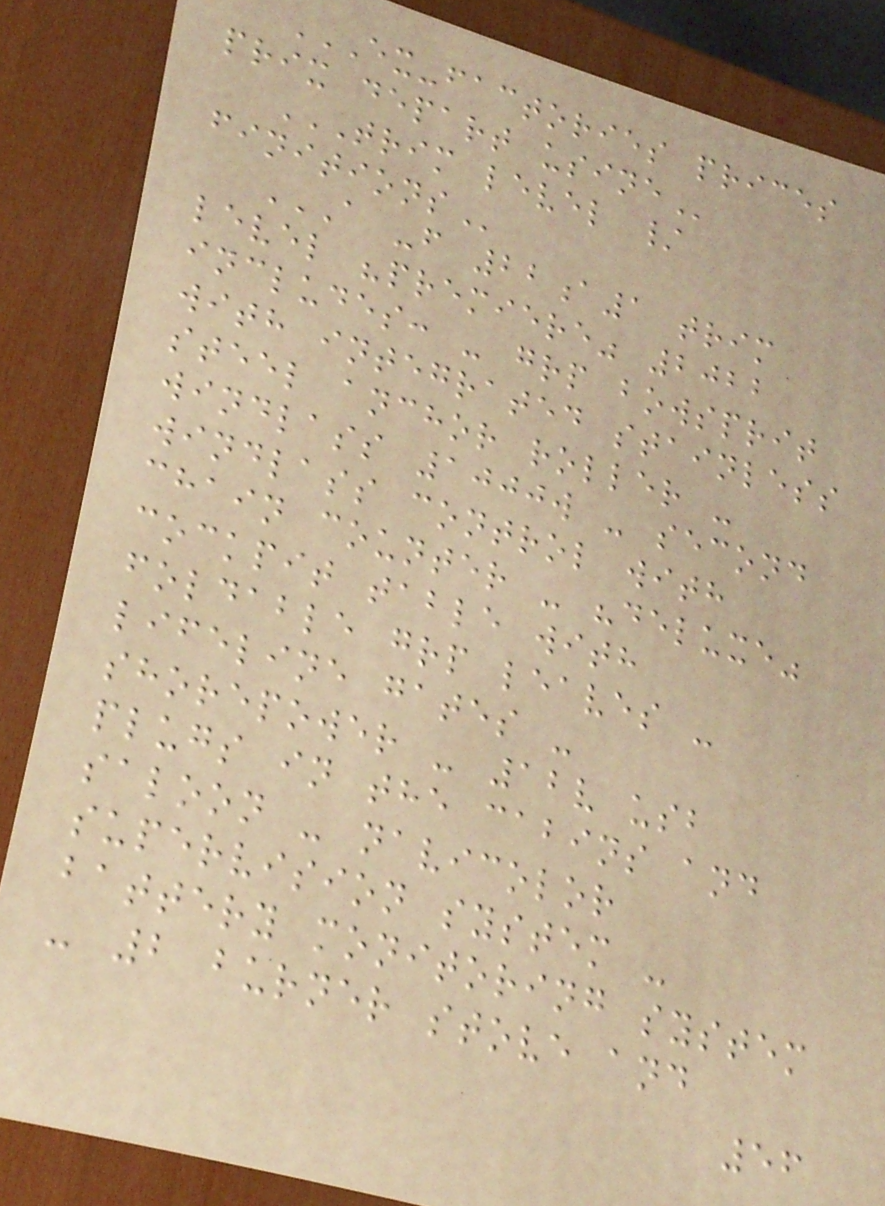EX-FACTORIES PRICES
PRIX DEPART USINE
TRIM LEVEL /
FINITIONS
A -F 22A1 TRIM
LEVEL "PREMIERE" 2022
INCLUDES: - GRP BOWSPRIT
WITH INTEGRATED STAINLESS
STEEL ANCHOR ROLLER -
WINDLASS 1000W - SECOND
WINDLASS CONTROL WITH
CHAIN COUNTER - "DELUXE"
COCKPIT TABLE WITH
FOLDABLE GRP LEAVES -
LIFELINE GATES -
SHOREPOWER - 12V USB
PLUGS IN THE CABINS AND
SALOON - NAVICOLOR
SUPERVISION SYSTEM -
BATTERY MONITORING SYSTEM
- 2 BURNER STOVE AND
56
